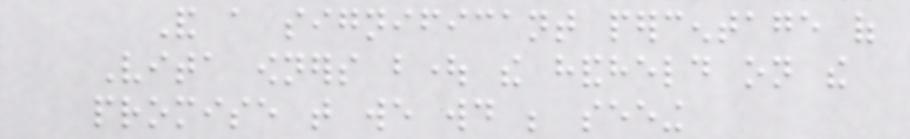And a significant percentage of
Vita owners bought the handheld on the
promise that we would be seeing
